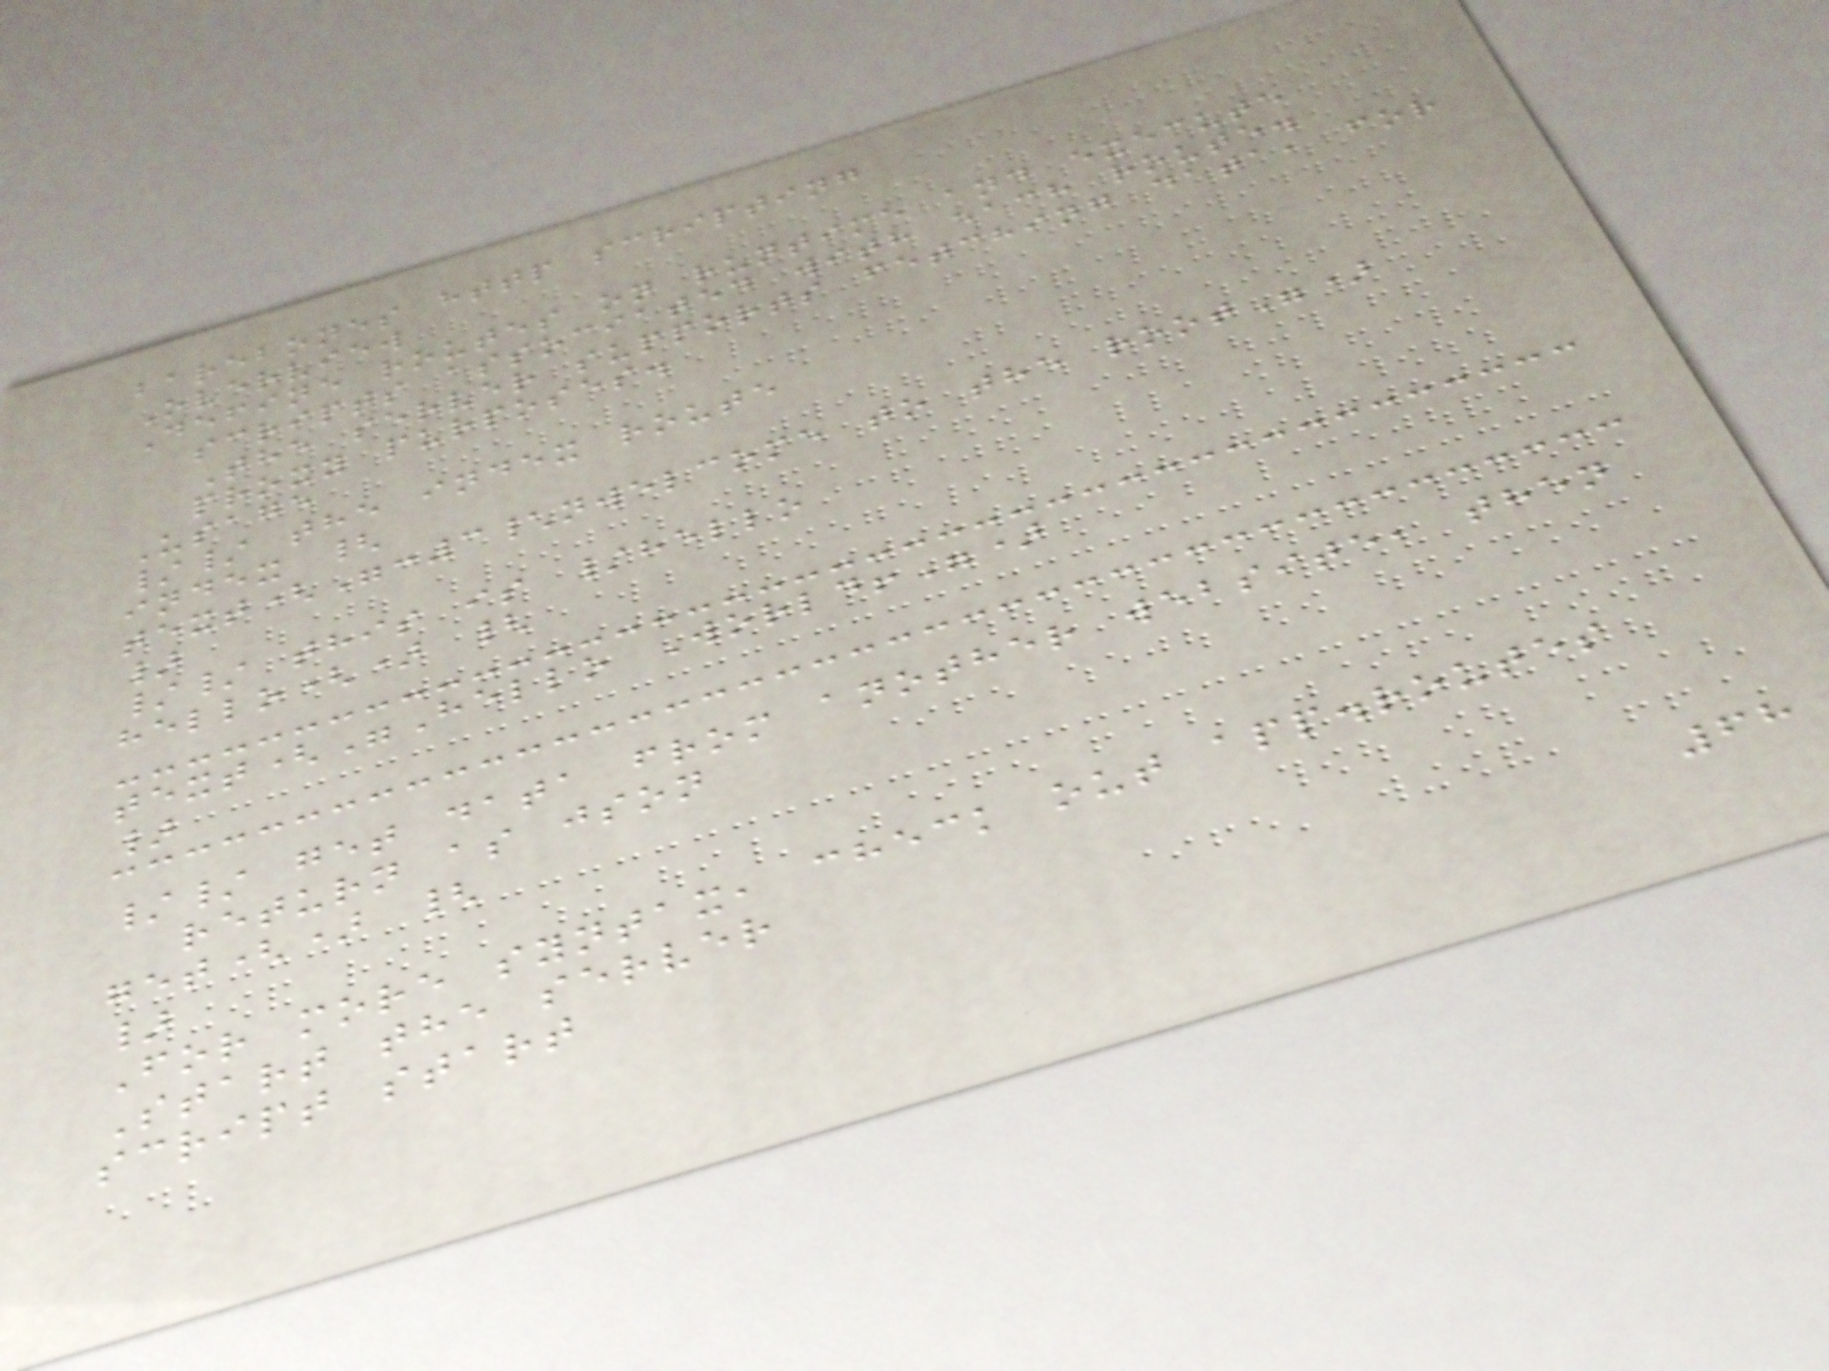barebones http scripting
Overview
Define routes on runtime and execute
scripts associated with each route.
The server supports fetching data, for
proxy purposes.
Usage
// the index route
index {
text(":3\nwelcome to the root")
}
// this is /hello
hello() {
text("Hello World!")
}
// get data from another website, then
return as json
get() {
}
For more syntax, check out app.routes
Start the server
script start
68
